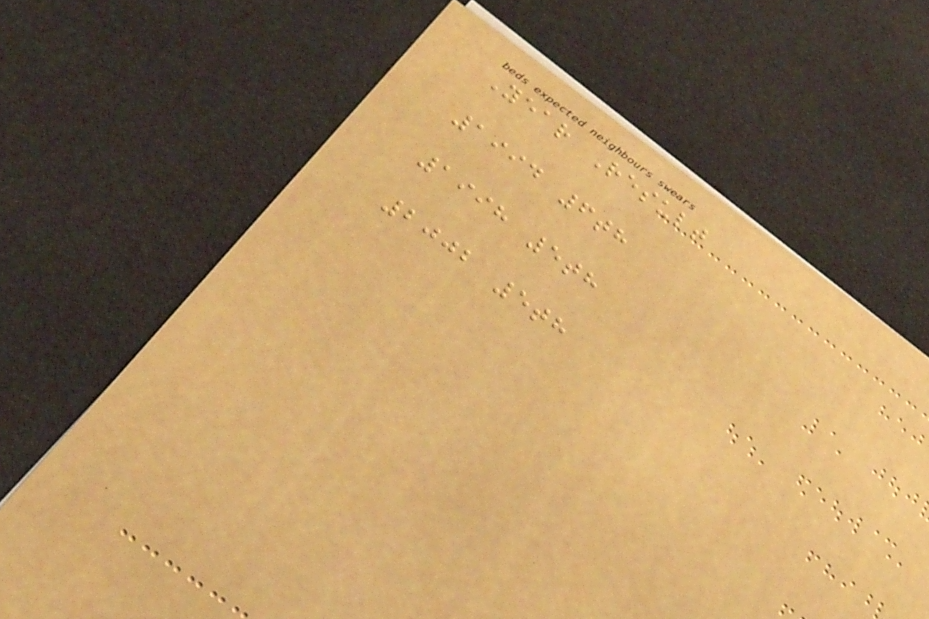Year Result
1994 6th
1998 5th
2002 5th
